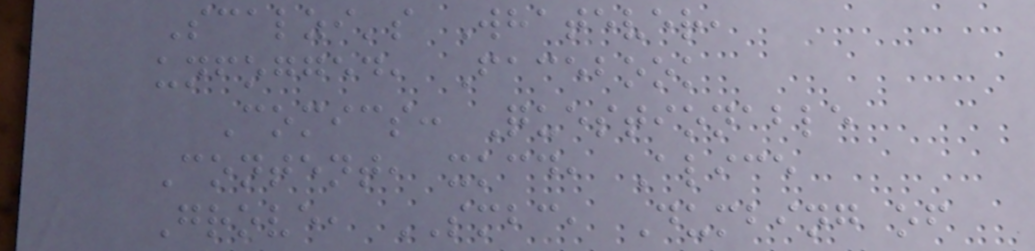Scalzi's Whatever,
unfogged, Facebook
Comics: Questionable
Content, xkcd, Alice
Grove, SMBC, Dumbing of
